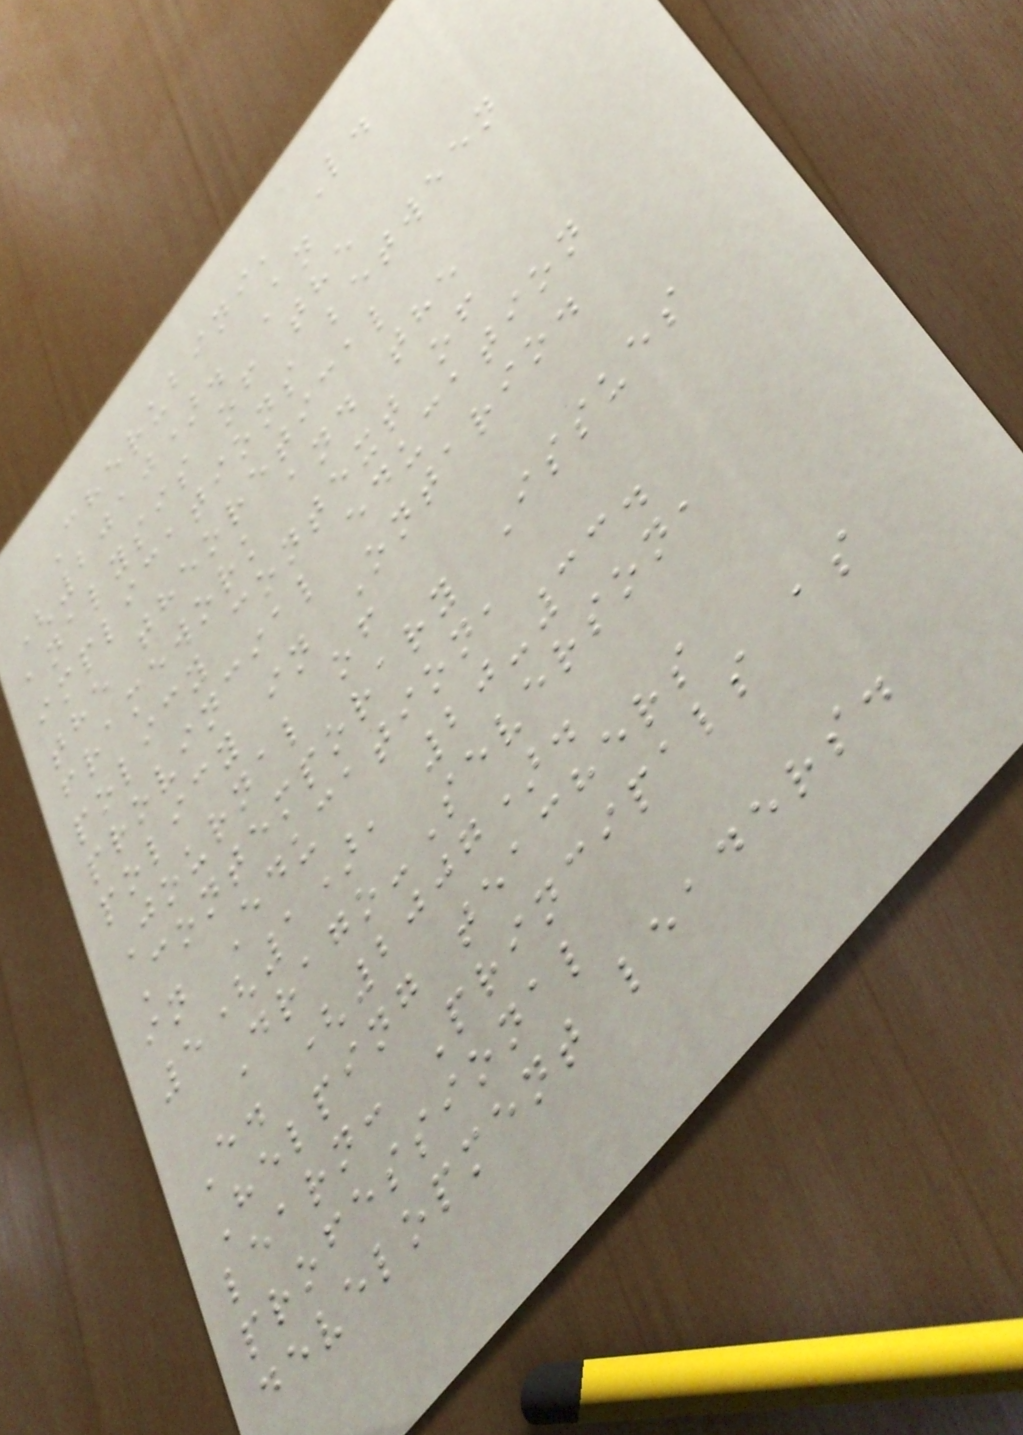Cherubini, L.
(2010). An
analysis of the
implications between
the theoretical
framework and the
policy context of
provincial education
policy in Ontario.
Journal of
Contemporary Issues
in Education,
5(1), 20-33.
Drago-Severson,
E. (2007).
Helping teachers
learn: Principals as
professional
development leaders.
